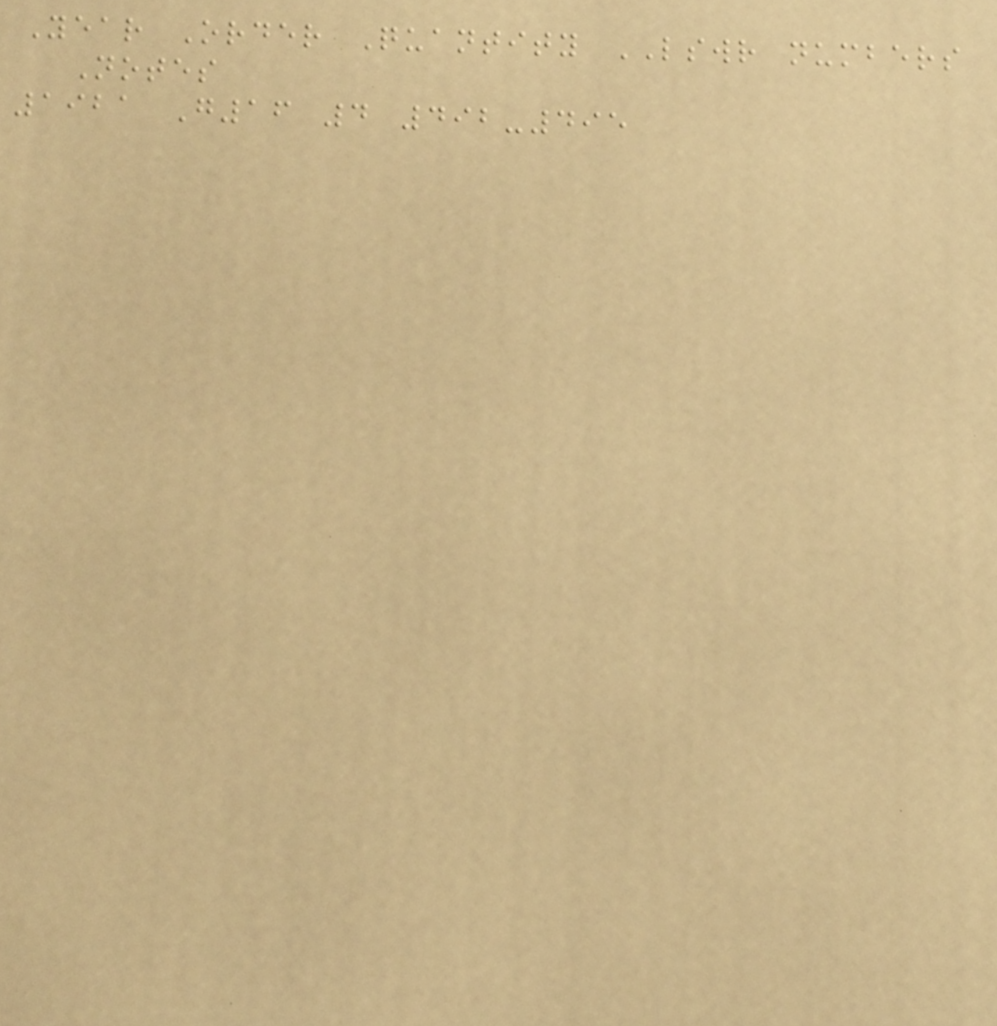Year Order Quantity LSWR numbers
Notes
1921 G16 4 492-495
